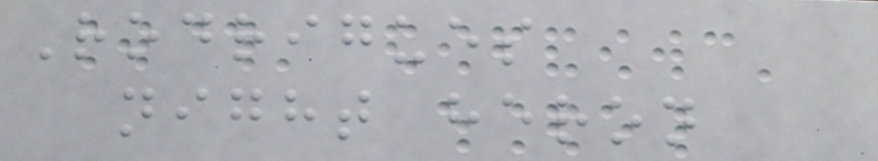Rodrigues
night heron
